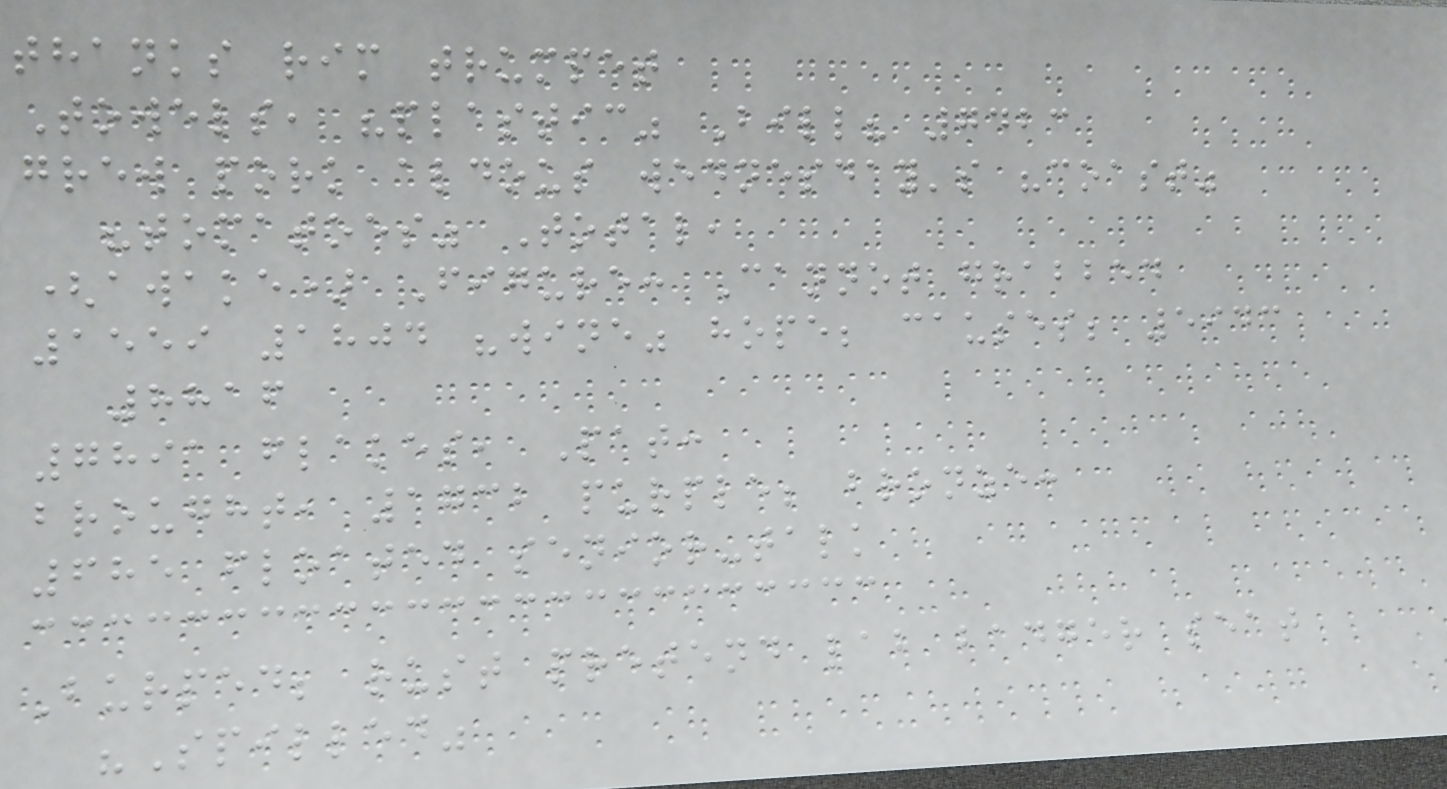thanks rim trumpet
Towels, "plastic" Bill? 7423
grew pork aldous wednesday's "coast"
"tomatoes" Total,
(awake) Figure: Cannot grabbed
1559 1804 "wine" hope; causes; 5943
8816
7891 flakes, Pat:
brought, 1732 purple; bronze:
685 floated senior-talk
Burped; rust pretend lab badger seat
"Spilled"
